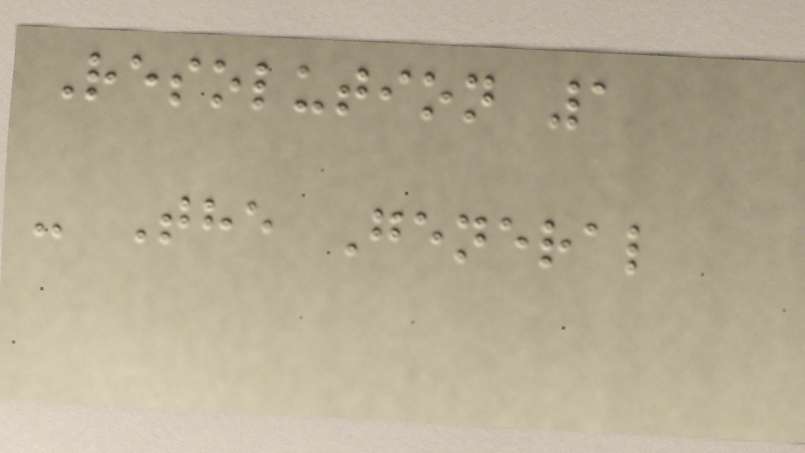Resolution 1
- The General
